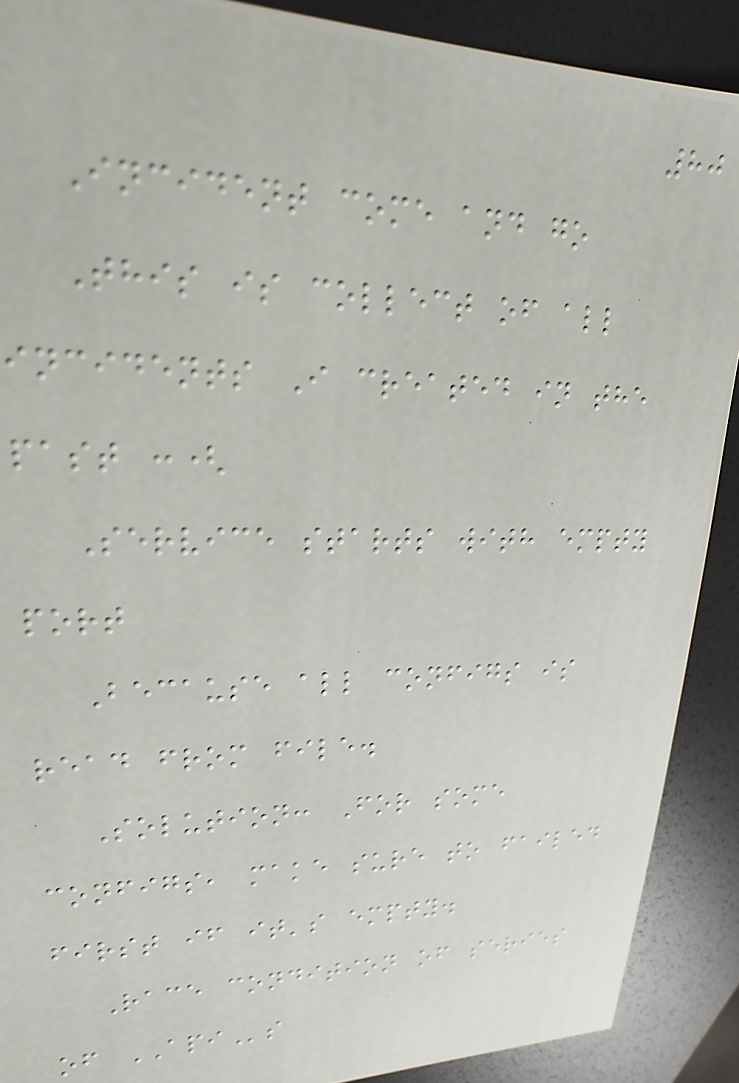80
Incident come and go
This is collect of all
incidents I created in the
past :(
Service starts with empty
port
Because all configs is
read from file.
Solution: For some
configs, make sure to failed
first if it's empty.
Race condition of series
of APIs
